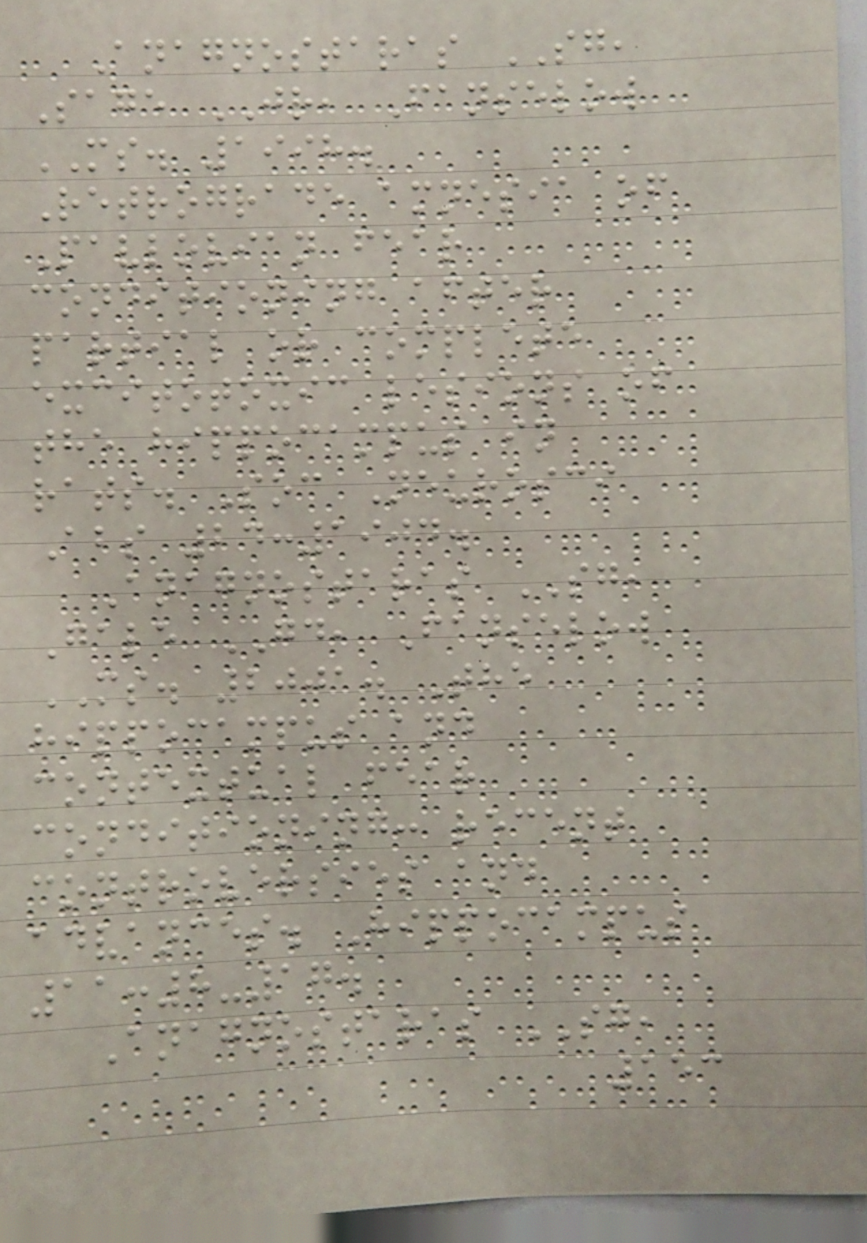Anagnostaras SG,
Sage JR, Fanselow
MS. 1998.
Retrograde amnesia of
Pavlovian fear
conditioning after
partial or complete
excitotoxic lesions of
the hippocampus in
rats. Soc Neurosci
Abs 24:1904.
Anagnostaras SG,
Gale GD, Fanselow
MS. 2001. The
hippocampus and
contextual fear
conditioning: recent
controversies and
advances. Hippocampus
11:8-17.
Anagnostaras SG,
153
